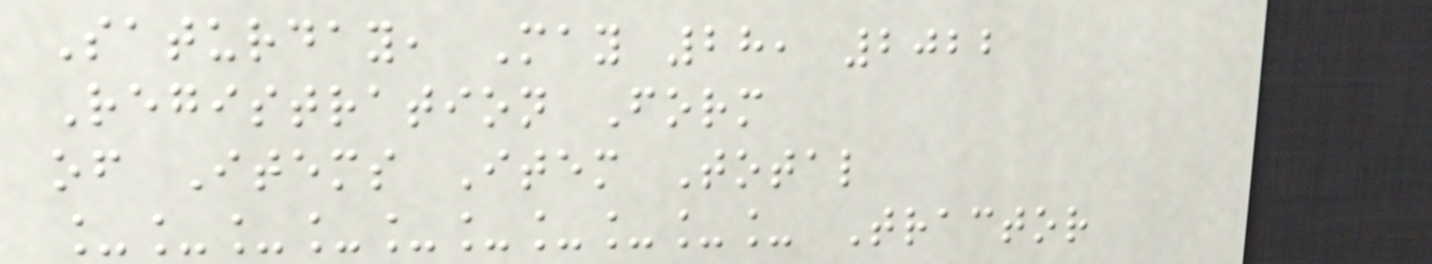Saturday, May 28, 2022
Registration Form
of Items Item Total
__________ Tractor
